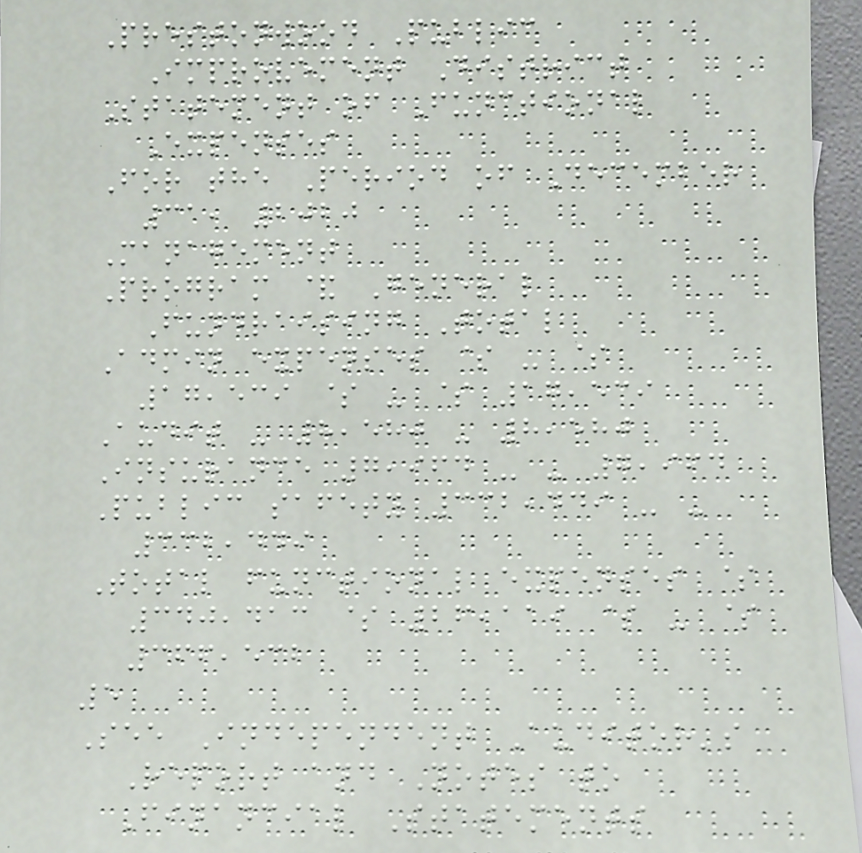Prestonwood Public
Improvement District
Statement of Functional
Expenses
For the Period of December
31, 2020
Management
Program & General
Fundraising Total
Admin expenses $ - $
17,539 $ - $ 17,539
Audit - 8,580 - 8,580
Insurance 7,964 - - 7,964
Public safety 332,449 - -
332,449
Total functional expenses $
340,413 $ 26,119 $ - $
366,532
5
See Independent Auditor's
Report and Notes to
Financial Statements
